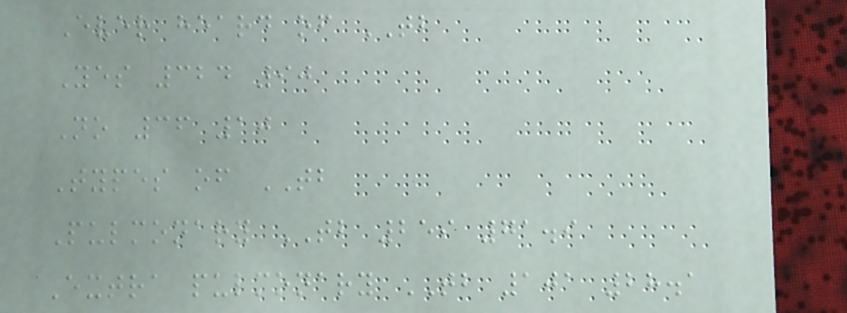Ever heard of TB
Yes 324 90
No 36 10
Types of TB
Pulmonary TB 259 71.9
Extra pulmonary TB 101 28.1
